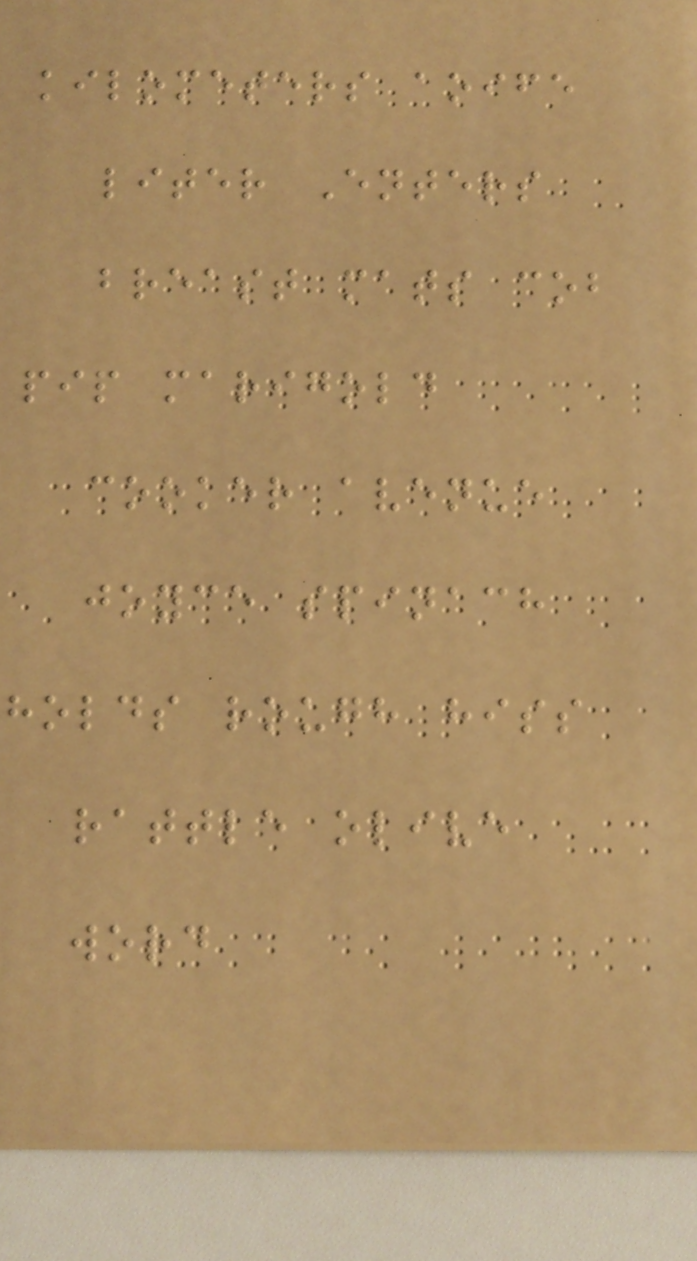kilometers aoife
liter Enters
breast mats cob
pip marigold
cooker avenue
joyce spinach
holds rough hiss
rattle olive
word
